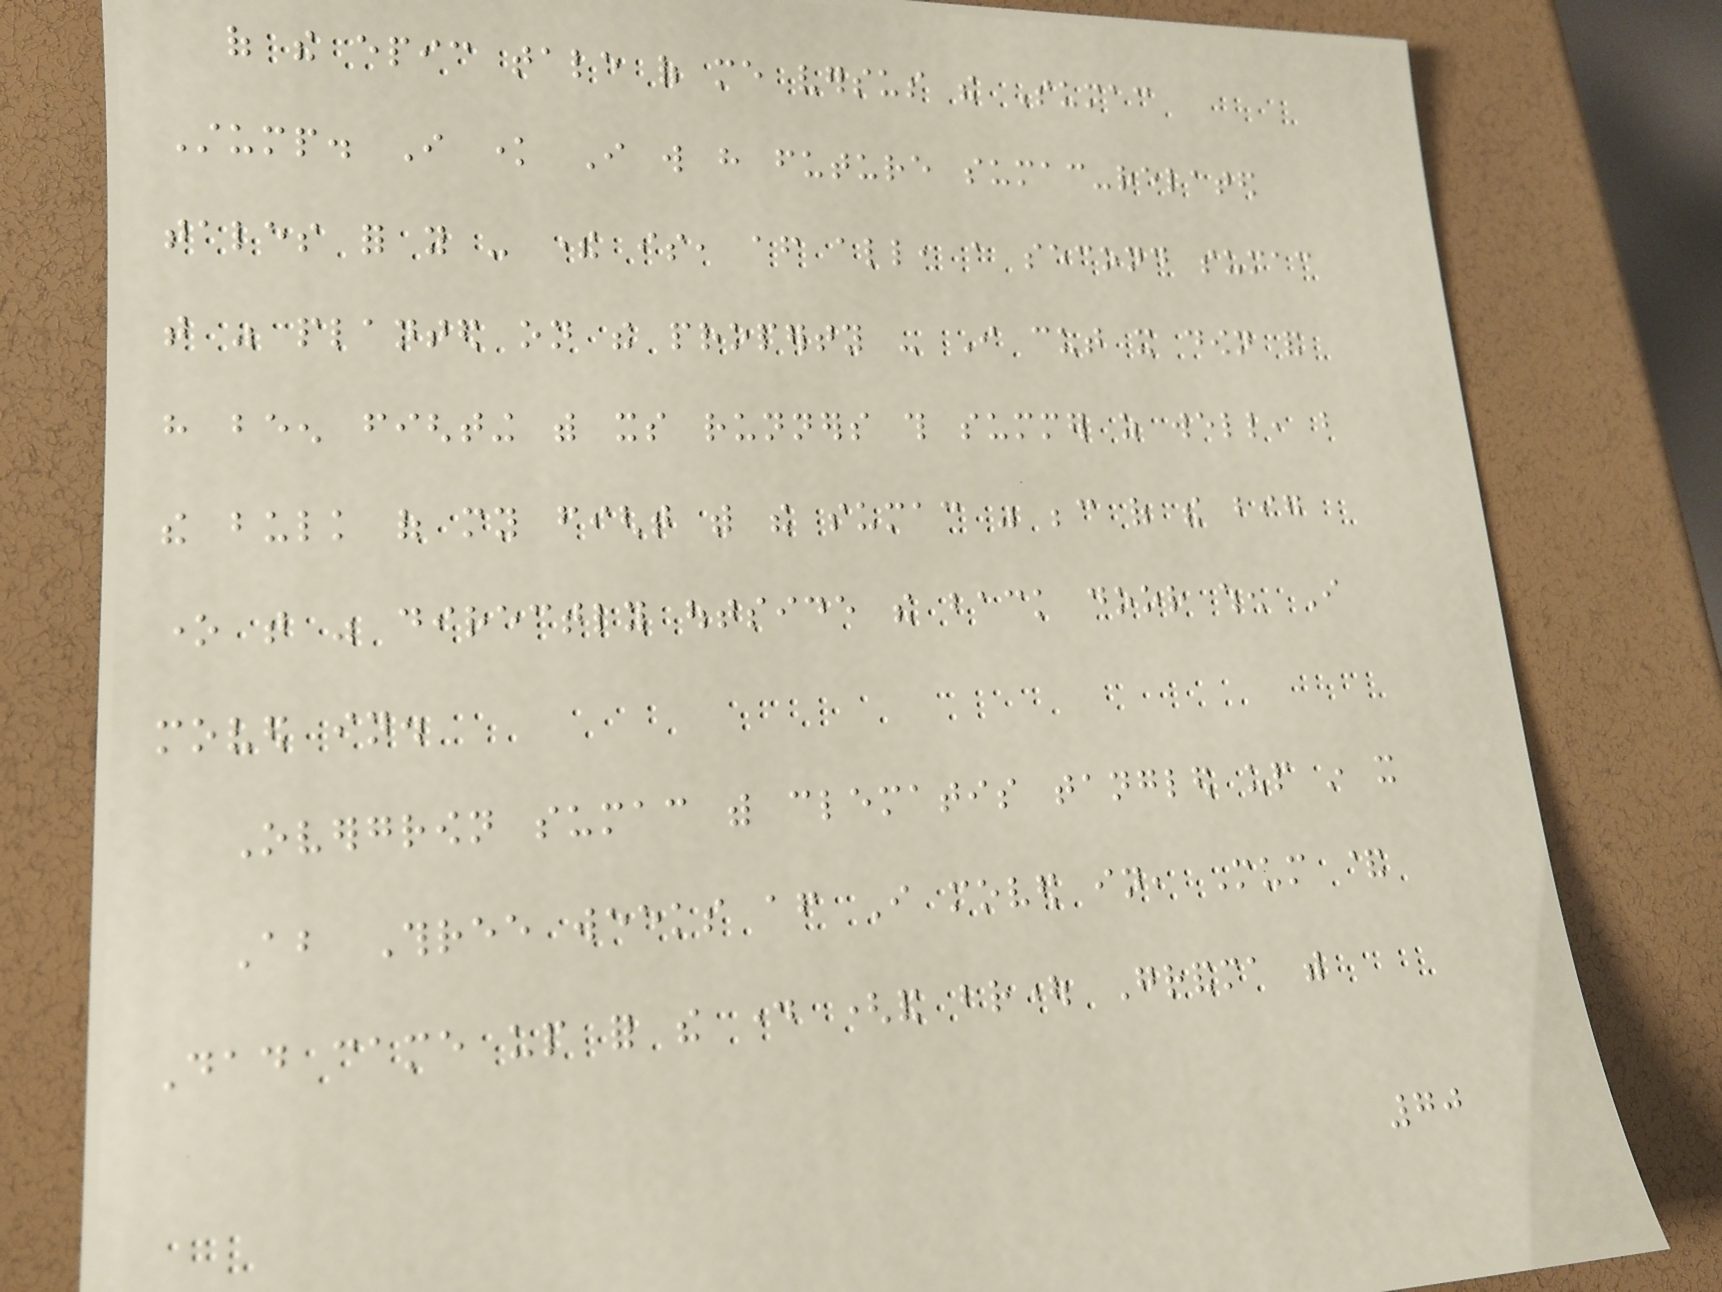of the epic tale of me versus the Sumac
Stump. I know I will have future sumac-related
tales for you - there is, after all, a second sumac
that was planted on the property - I cut it down and
have been fighting with its runners this summer as well, but
the bulk of my fight with the sumac was because of the big
one that was directly outside the back door when I
moved in.
Overgrown sumac with clematis tangled up in it
About Three weeks after I moved in, Mum &
Dad came up for the day (and brought Grandma with
70
